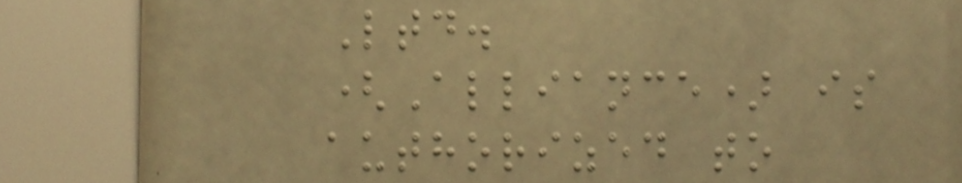Ltd.
(Alliance) is
authorized to
